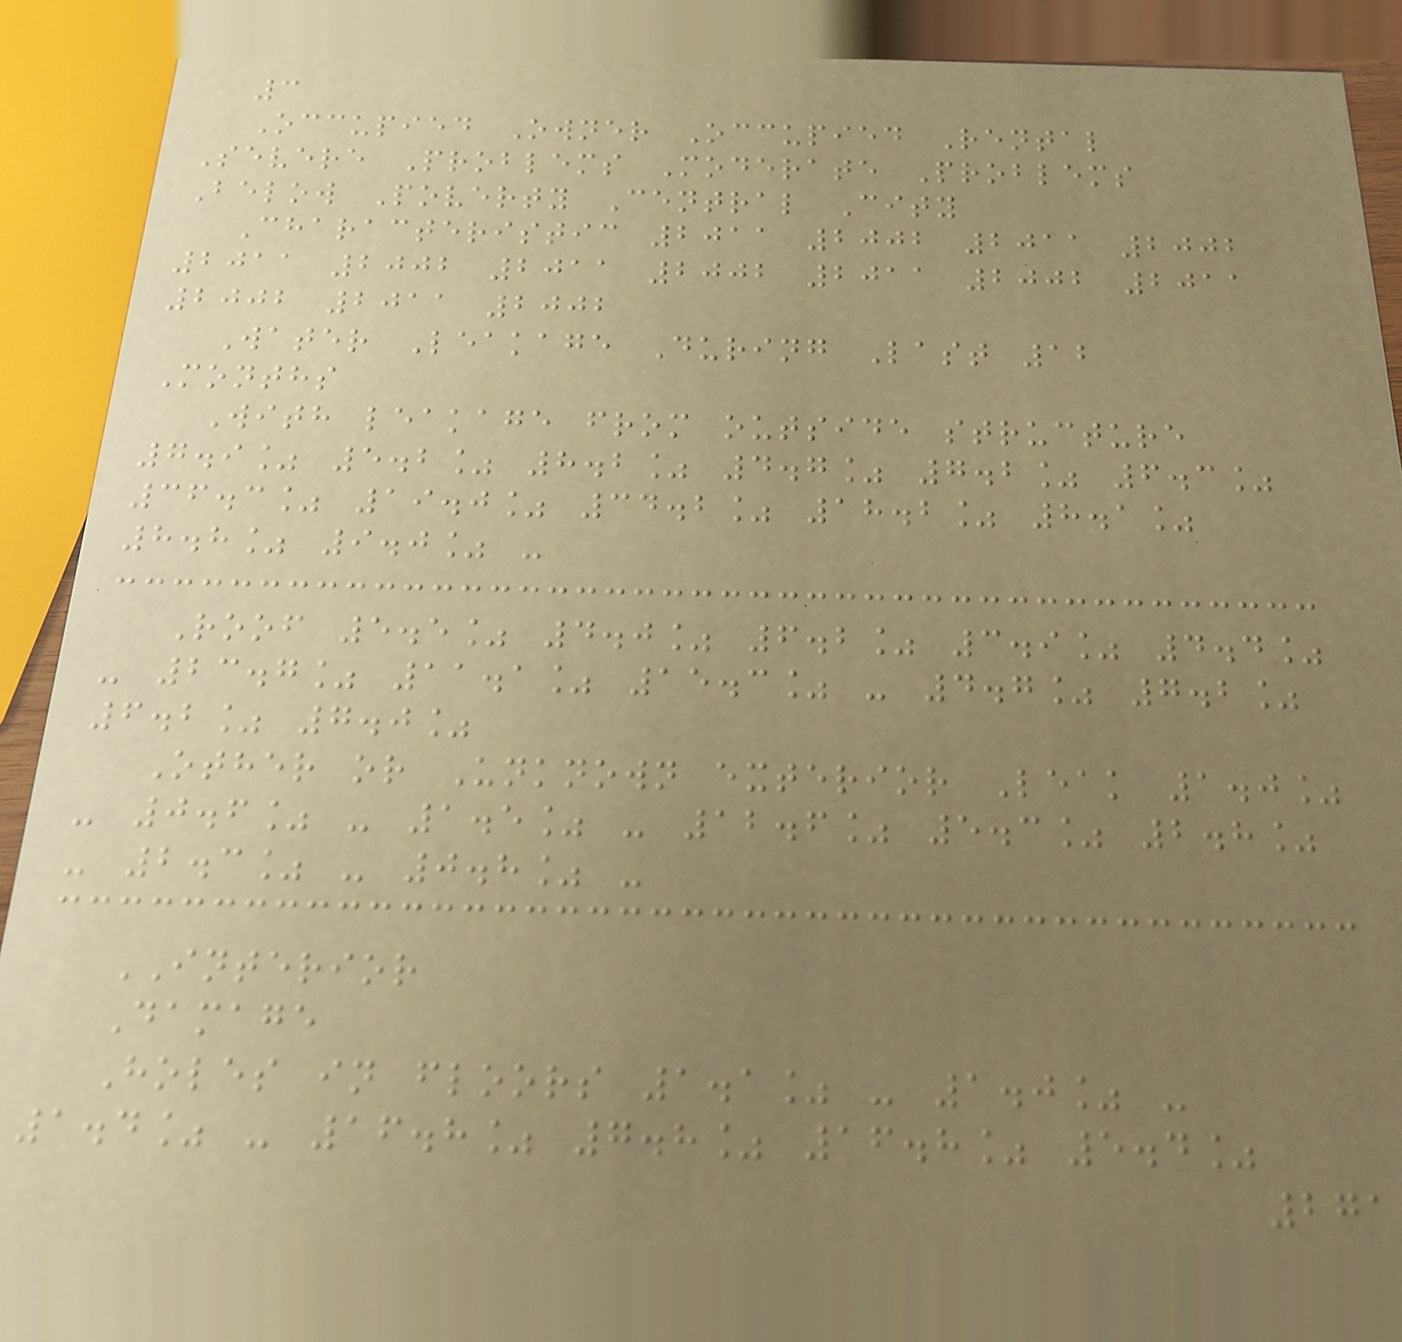3
Occupied Owner Occupied Rental
Severe Problems Moderate Problems
Below Poverty Central City
Characteristic 2011 2002 2011 2002
2011 2002 2011 2002 2011 2002 2011
2002 2011 2002
Water Leakage During Last 12
Months
With leakage from outside structure
7.9% 5.2% 8.2% 4.7% 7.2% 6.3%
36.3% 19.0% 34.2% 18.2% 8.1%
8.8% 9.0% -
Roof 5.5% 4.0% 6.2% 3.9% 4.4%
- 23.7% 11.1% 15.3% - 4.7% 7.2%
6.2% 7.0%
Other or Unknown exterior Leak 1.0%
- 0.6% - 1.5% - 12.6% 5.3% 2.8%
- 2.3% - 0.8% -
INTERIOR
Damage
Holes in floors 1.1% - 1.0% -
1.4% - 16.8% 7.8% 16.8% 5.4%
271
